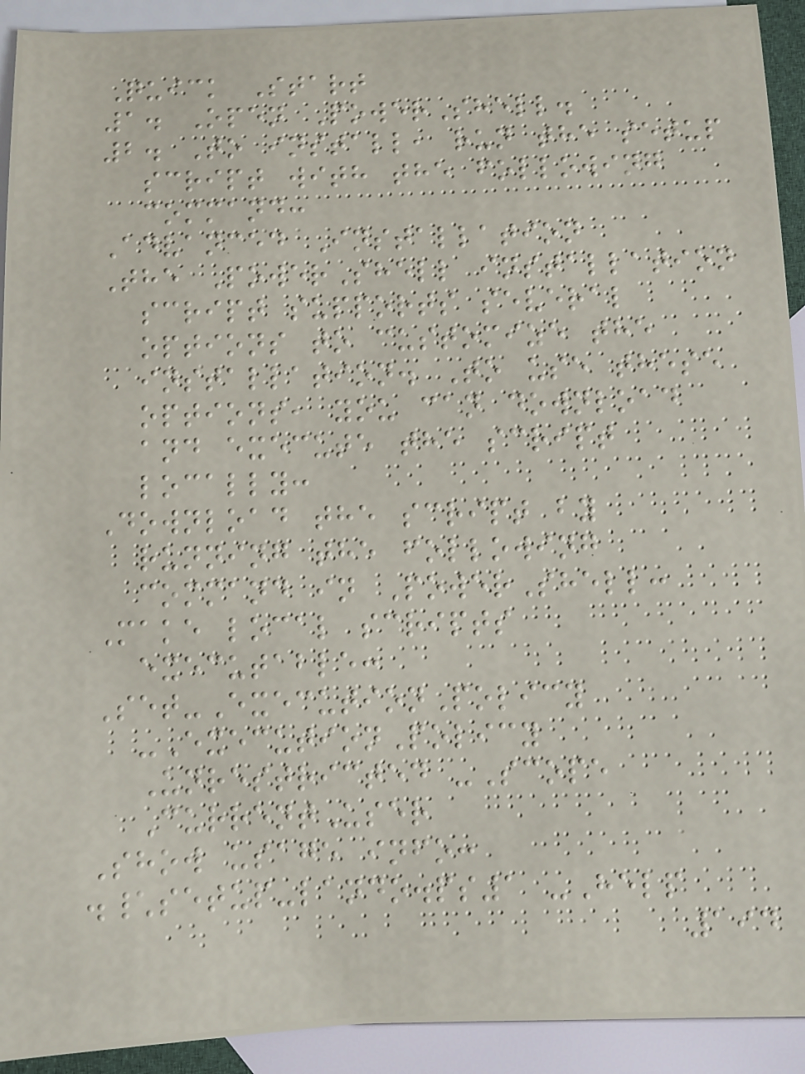Quick Start
1. Open PowerShell.
2. To install, run the setup
script with the following
command:
Advanced Installation
The PowerShell installation
script supports several
options to customize the
installation. To use these
options, you can download
and execute the script
locally:
Download the script by
running the following
command in PowerShell:
Make local scripts
executable:
Set-ExecutionPolicy
-ExecutionPolicy
Unrestricted -Scope
CurrentUser
Show usage info:
.\setup-lando.ps1 -Help
194
